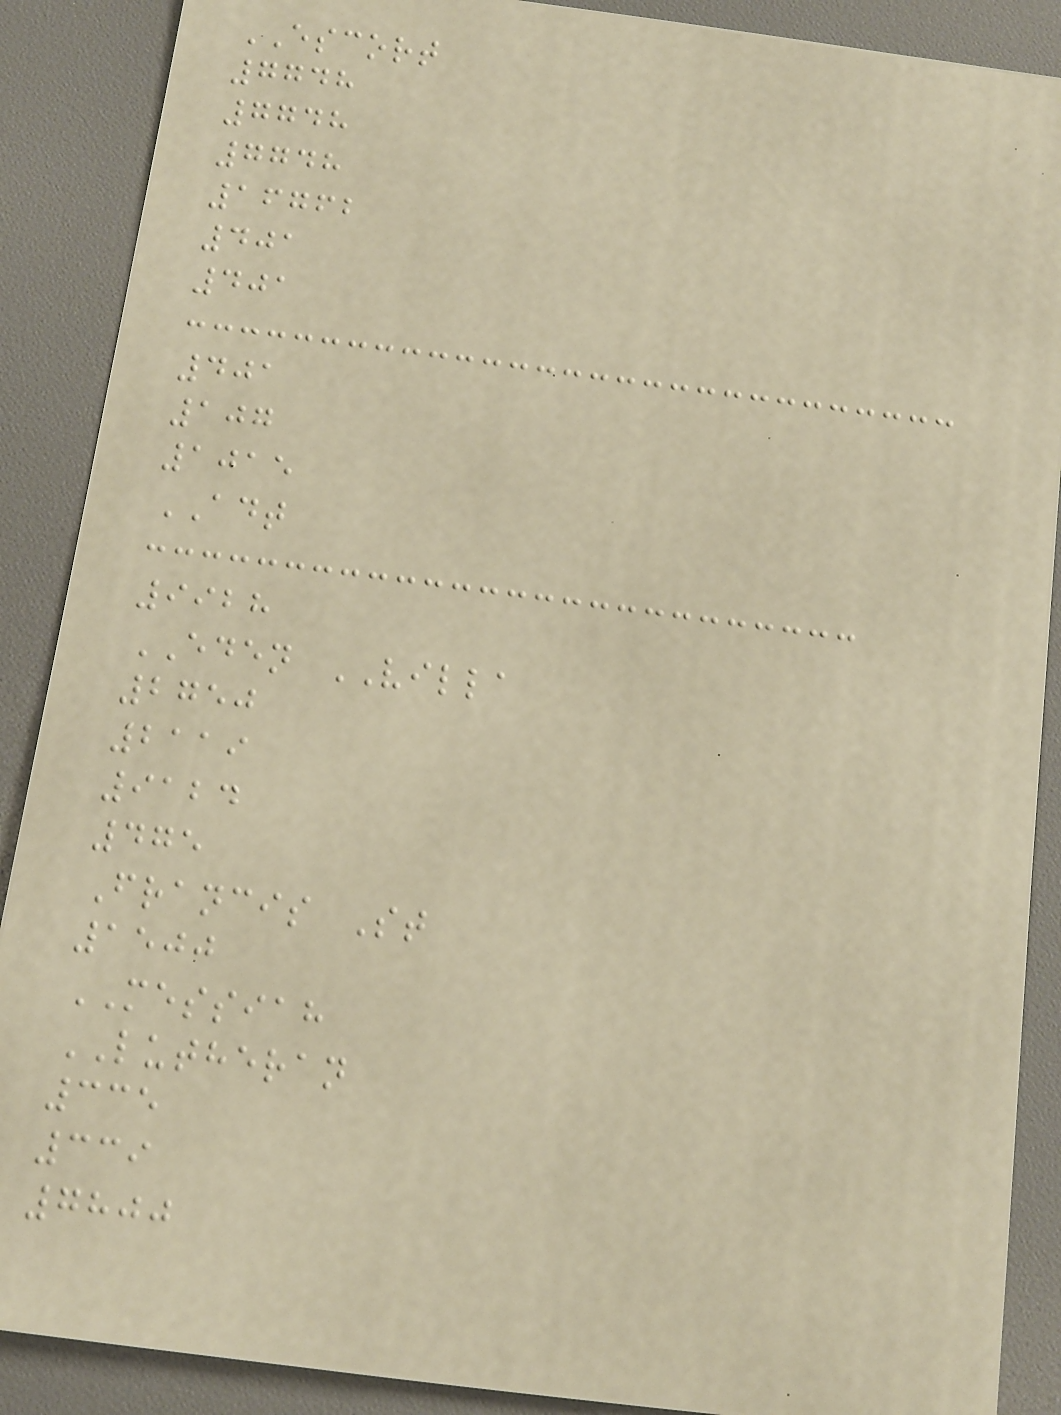ESCORT
7748
7748
7748
16762
401
401
401
107
1015
ADT
9928
EDEN VILLA
2750
2119
9124
475
Francis St
1500
MESSIAH
LUTHERAN
335
339
7800
